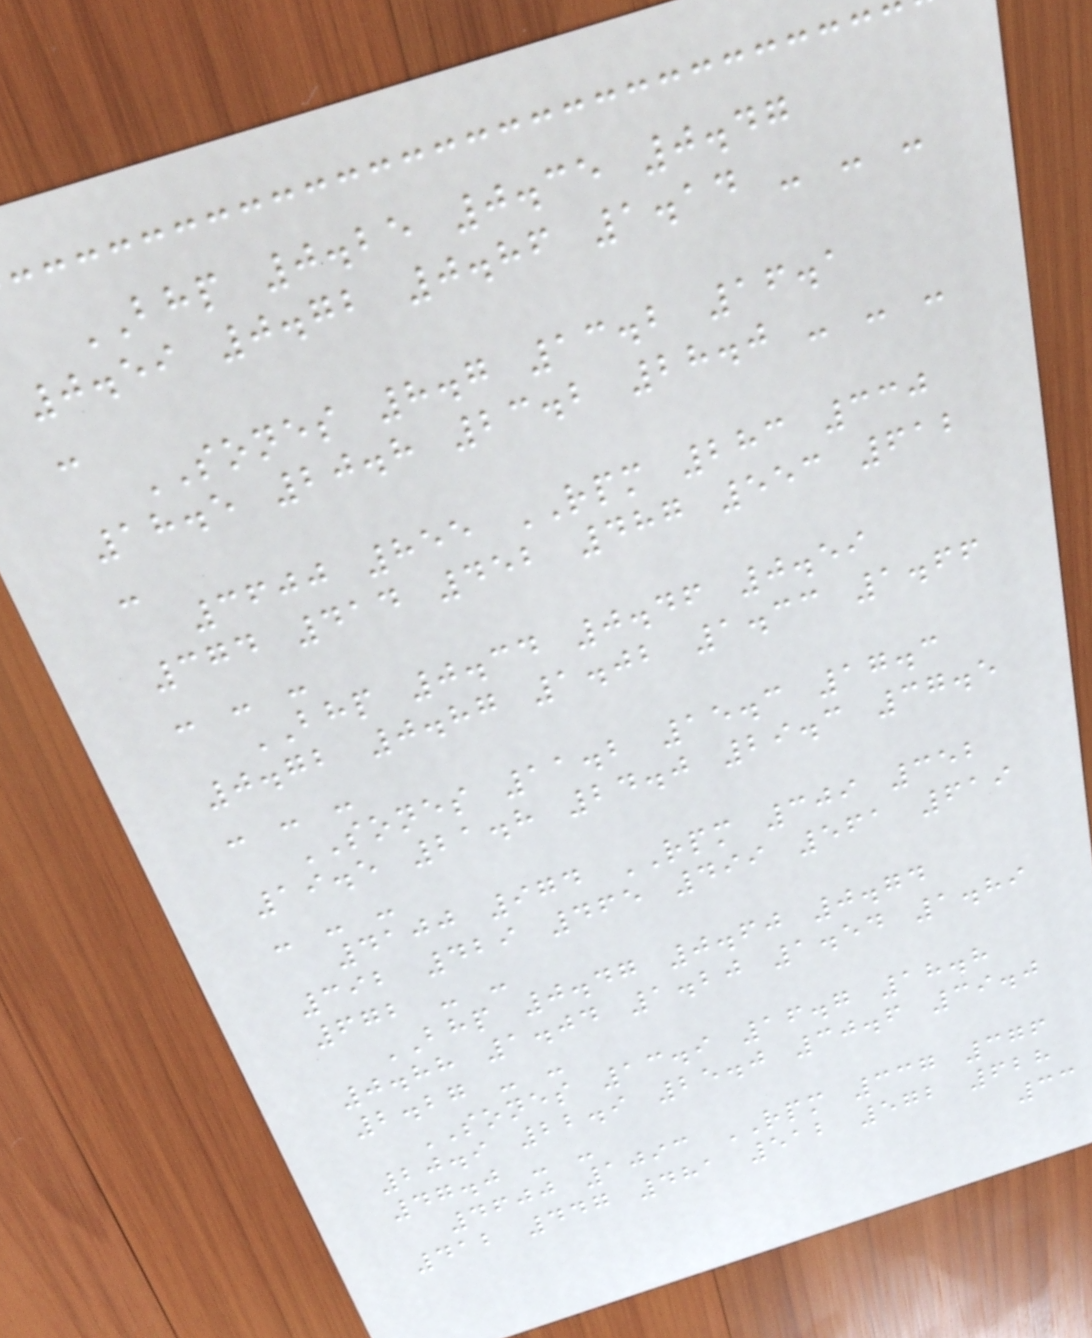BHP 0.25 0.35 0.47
0.59 0.72 0.86 1.14 - - -
-
SONES 8.7 13.2 16.1
18.5 20.8 23.2 28.0 - - -
-
3600 855 RPM 283 330
374 414 452 487 553 612
- - -
BHP 0.34 0.46 0.59
0.72 0.87 1.02 1.33 1.66
- - -
SONES 11.2 15.3 17.3
19.5 21.8 24.0 29.3 37.5
- - -
4100 974 RPM 309 352
392 429 465 499 561 619
672 - -
BHP 0.47 0.60 0.74
0.88 1.04 1.20 1.54 1.89
2.27 - -
SONES 13.9 16.7 18.8
20.9 22.9 25.0 30.6 39.0
47.0 - -
4600 1093 RPM 337 376
412 447 481 512 572 628
33
